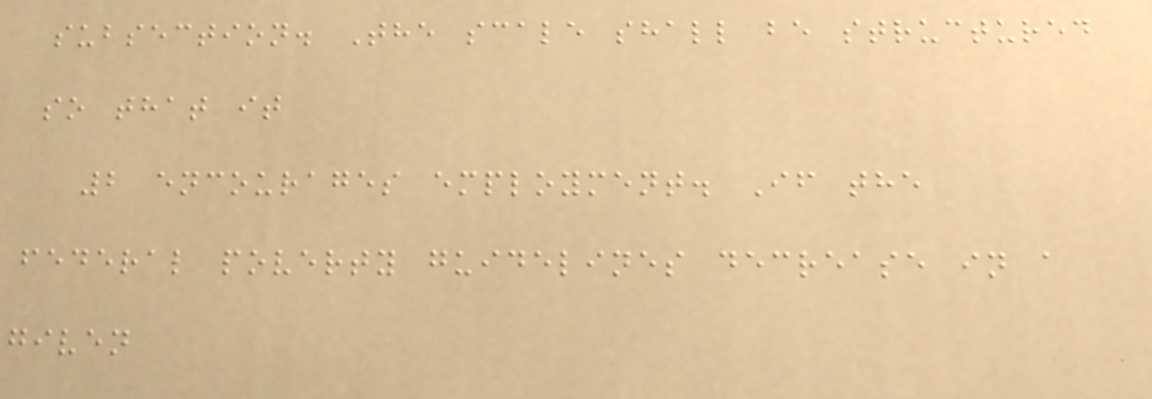subsection. The scale shall be structured
so that it
2 encourages employment. If the
federal poverty guidelines decrease in a
given
